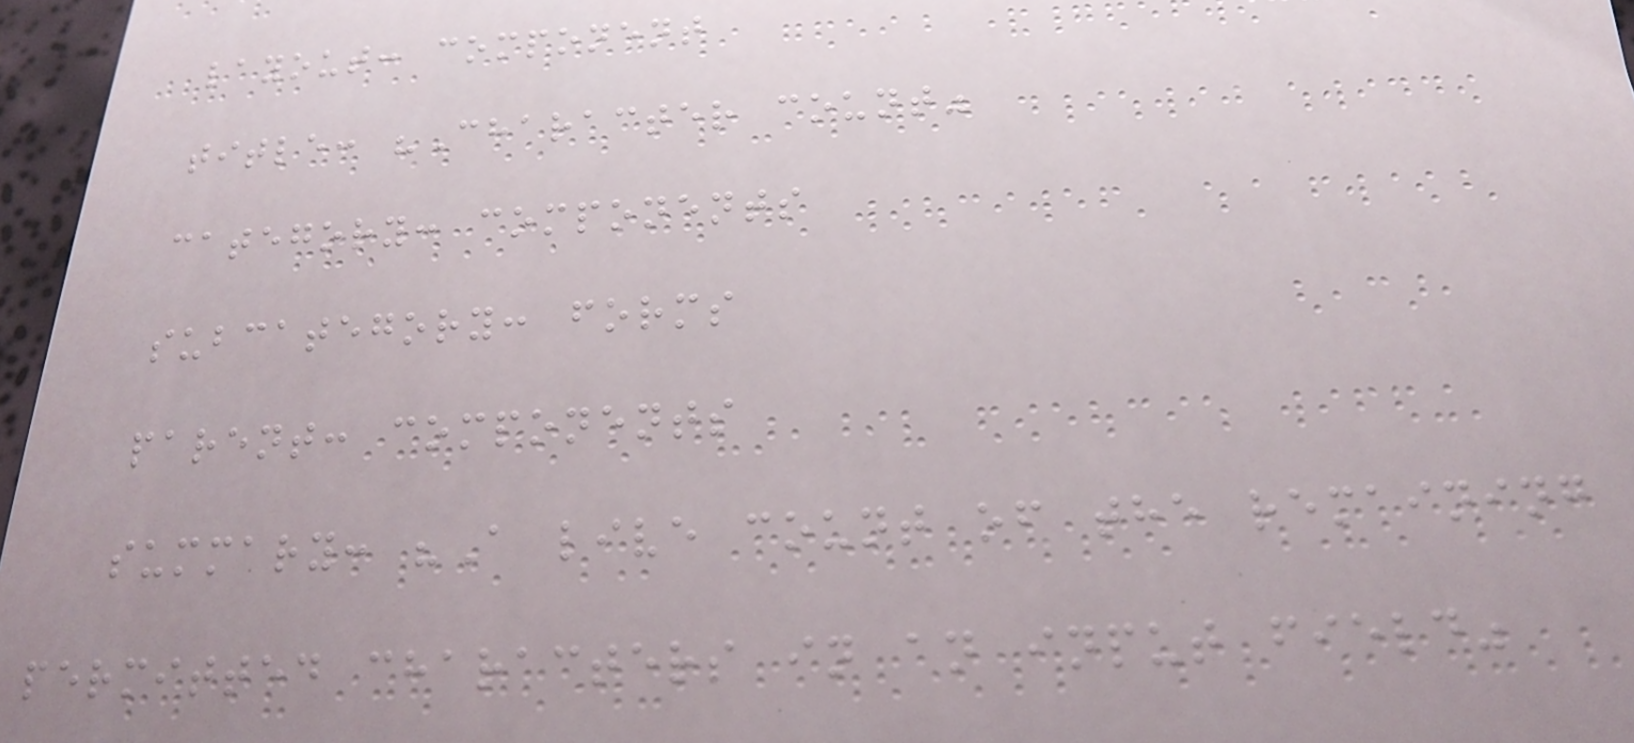layout: component
title: "Character count"
category: components
subcategory: forms
parent: components
summary: "A live count of the remaining
permitted characters in an input field"
